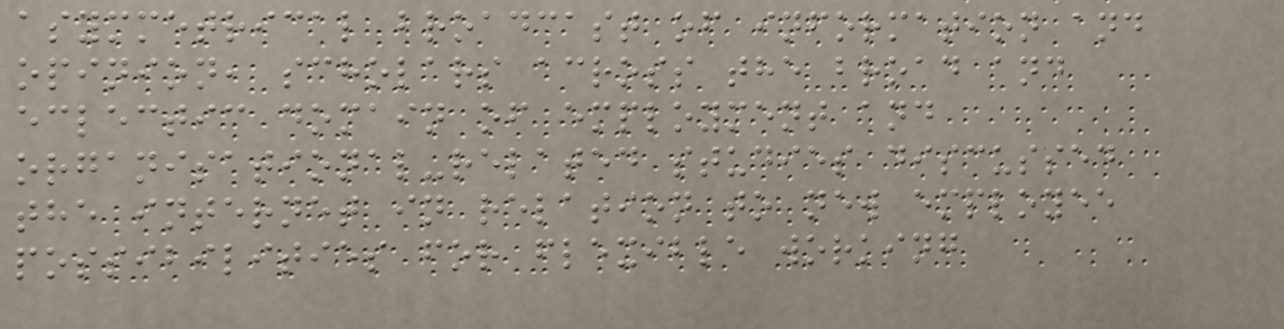asymmetrical broadcast of information and
opinion, scholars across the broad and
eclectic domain of employment and
organisational-related studies discussed
the internet in relation to new employee
possibilities for flexible working
